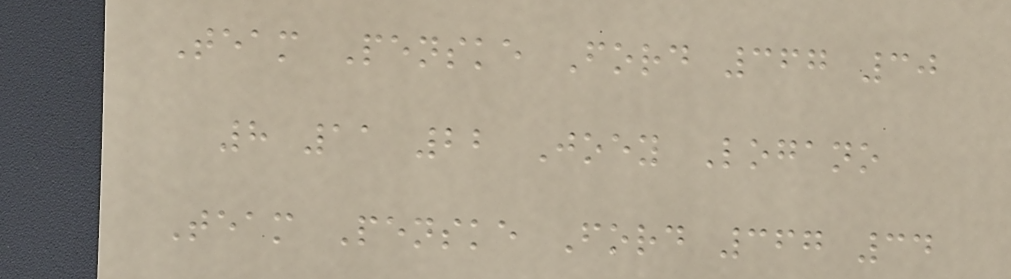Team Penske Ford 367 30
8 11 22 Joey Logano
Team Penske Ford 367 34
